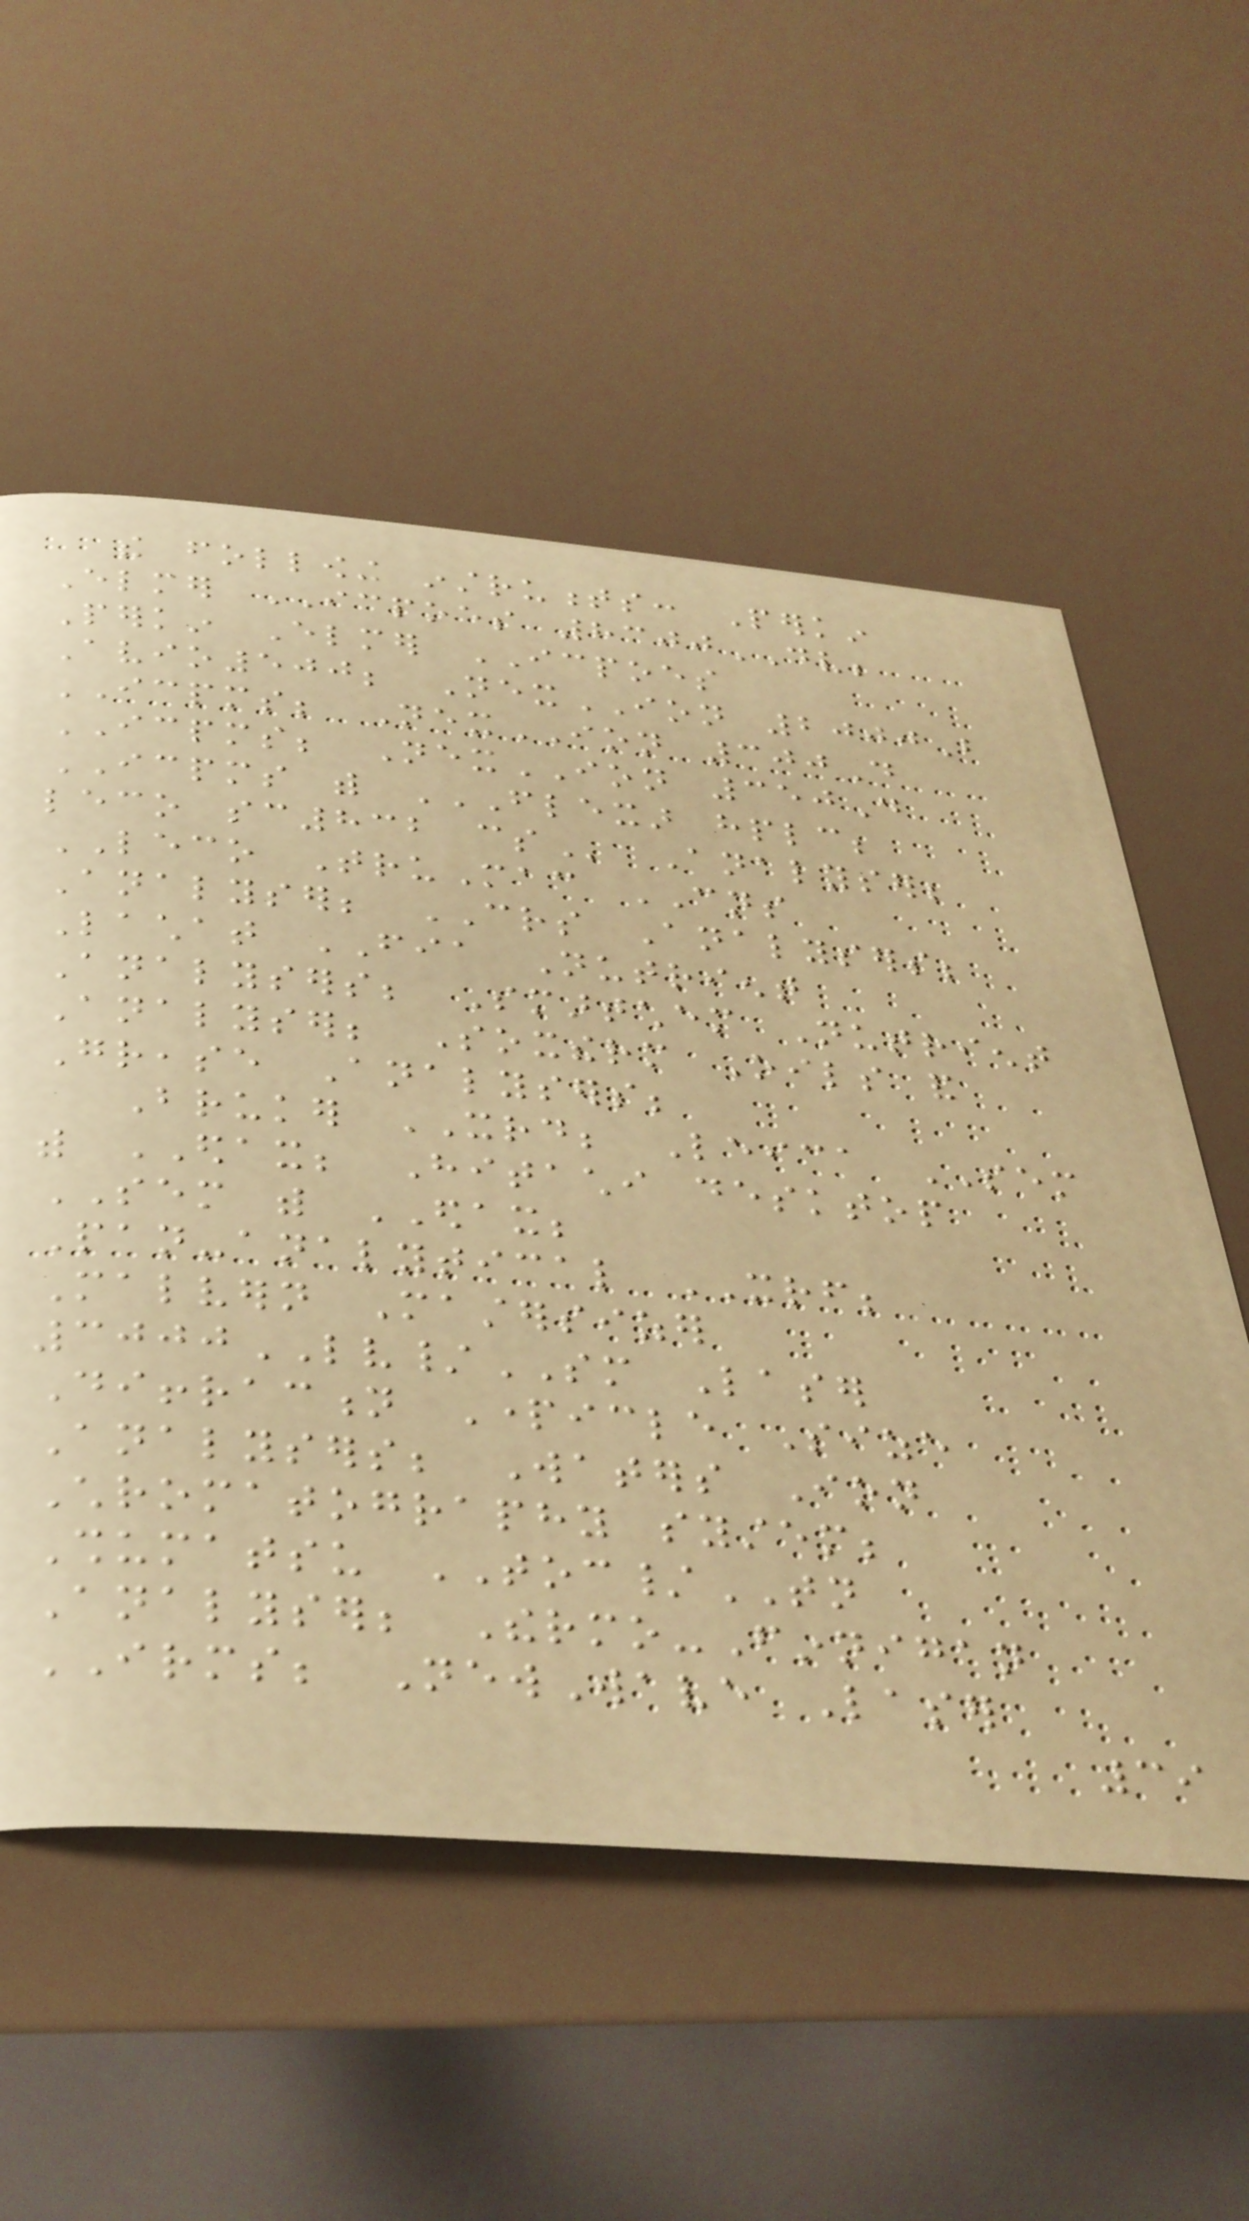the following instruments: Perkin
Elmer ICPOES 8300DV;
Perkin Elmer ICPOES
Avio500; NexION 2000B
ICPMS; NexION 300D
ICPMS; NexION 350D
ICPMS with FLEXAR HPLC;
LECO SC832 CS Analyser;
LECO TruMac CNS
Analyser; CRS Analysers;
Lachat FIA Nutrient
Analysers; Smartchem Nutrient
Analyser; Soxtherm Oils and
Grease Analysers;
Bruker XRD; Leica SEM
with EDAX; Hitachi desktop
SEM with EDAX;
Pan-analytical XRF;
Malvern Mastersizer
3000LV/SM Laser
Diffraction Particle Size
Analysers; Waters Ion
Chromatography system;
Shumatsu TOC/TN
Analyser; Thermo-Finnigan
IRMS; NewWave Laser
39
